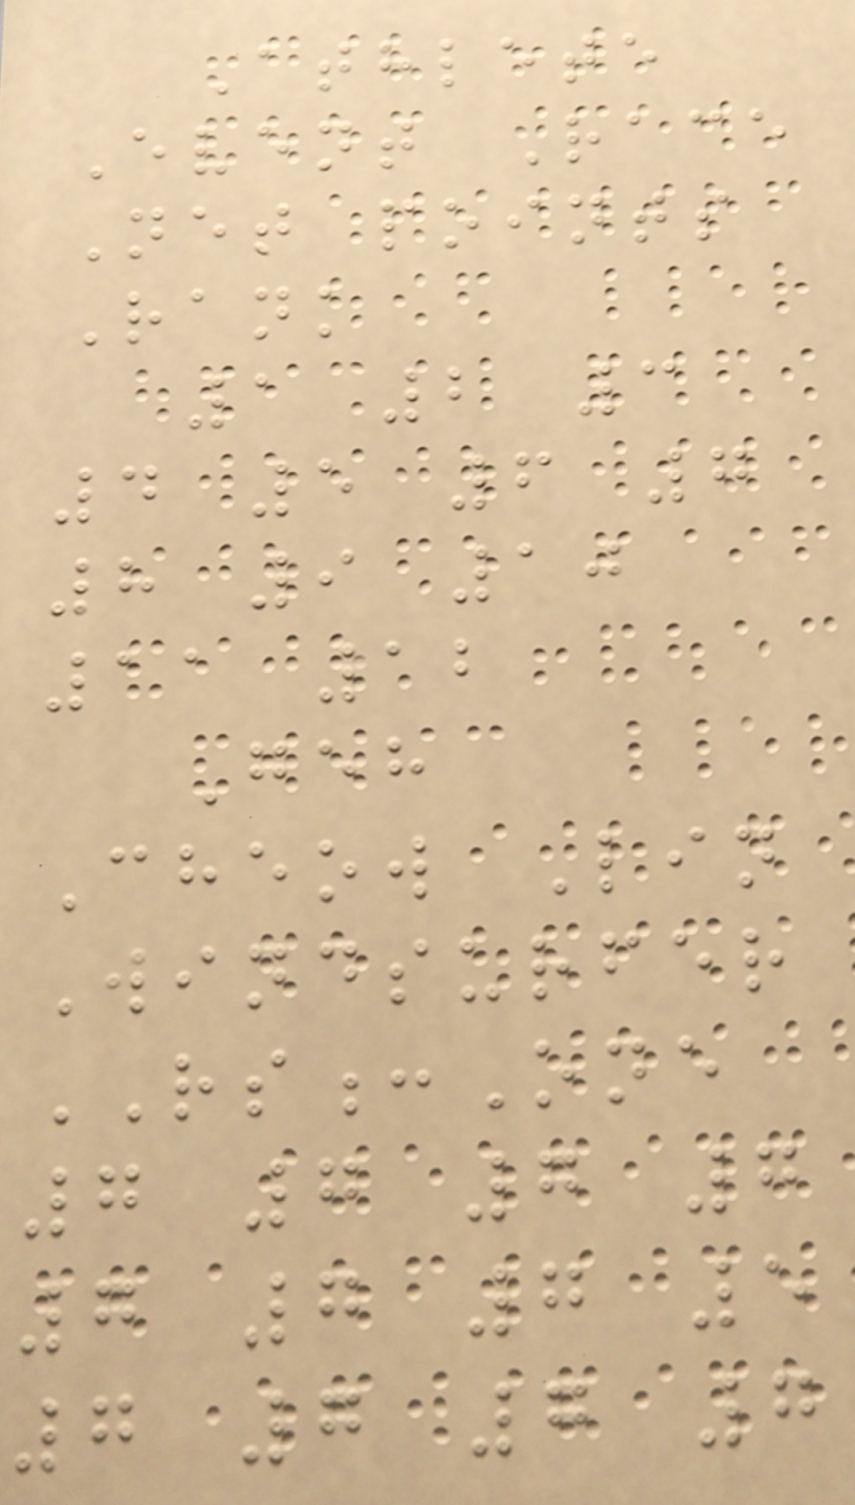Athlete
Event Race
Net points
Rank
1 2 3
4 5 6 7
8 9 10
11 12
Geh
Cheow Lin
Windsurfer
RS:One
7 7 7 7
7 7 7 5
7 7 7 7
